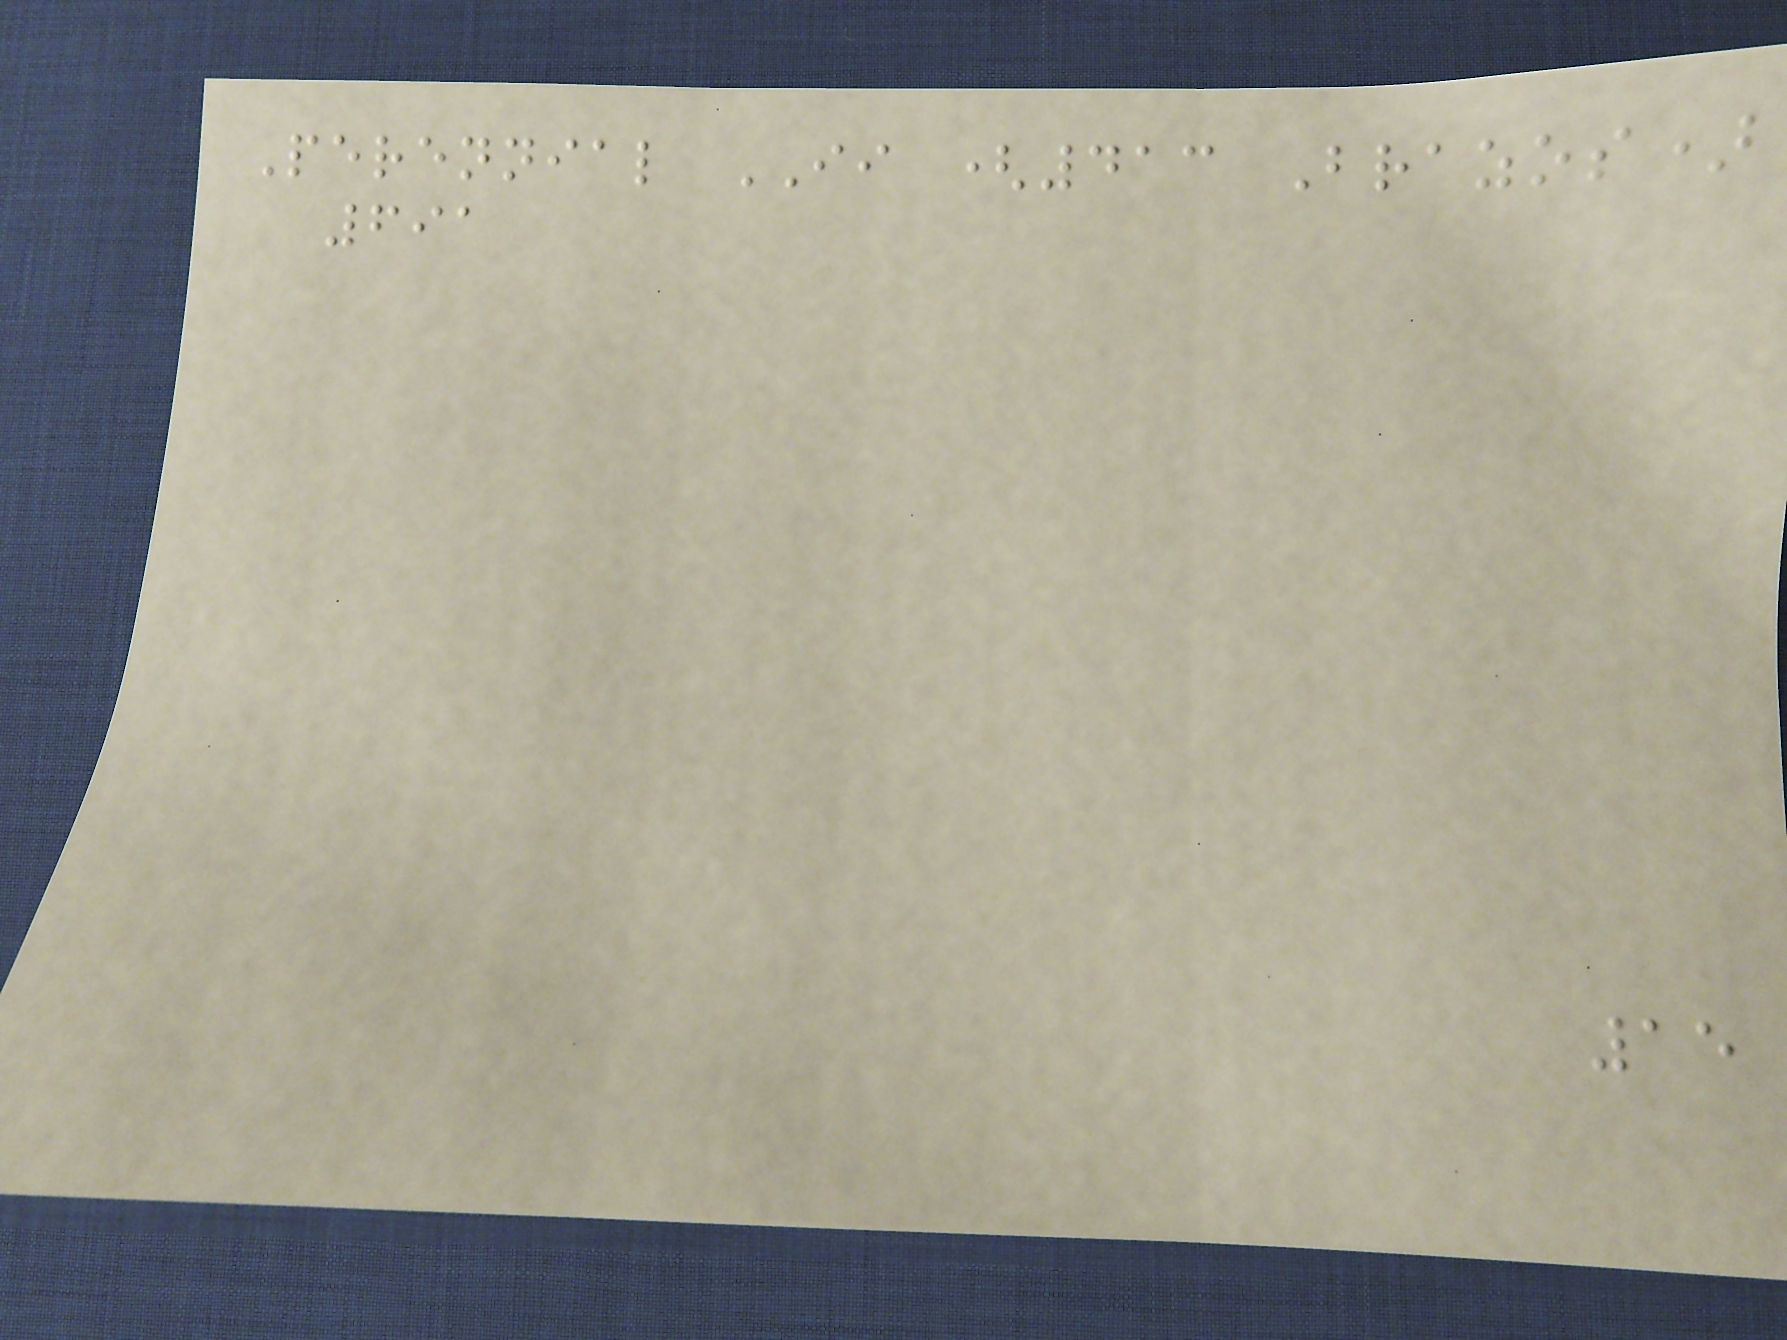Perennial II (413 Brazos)
691
15
